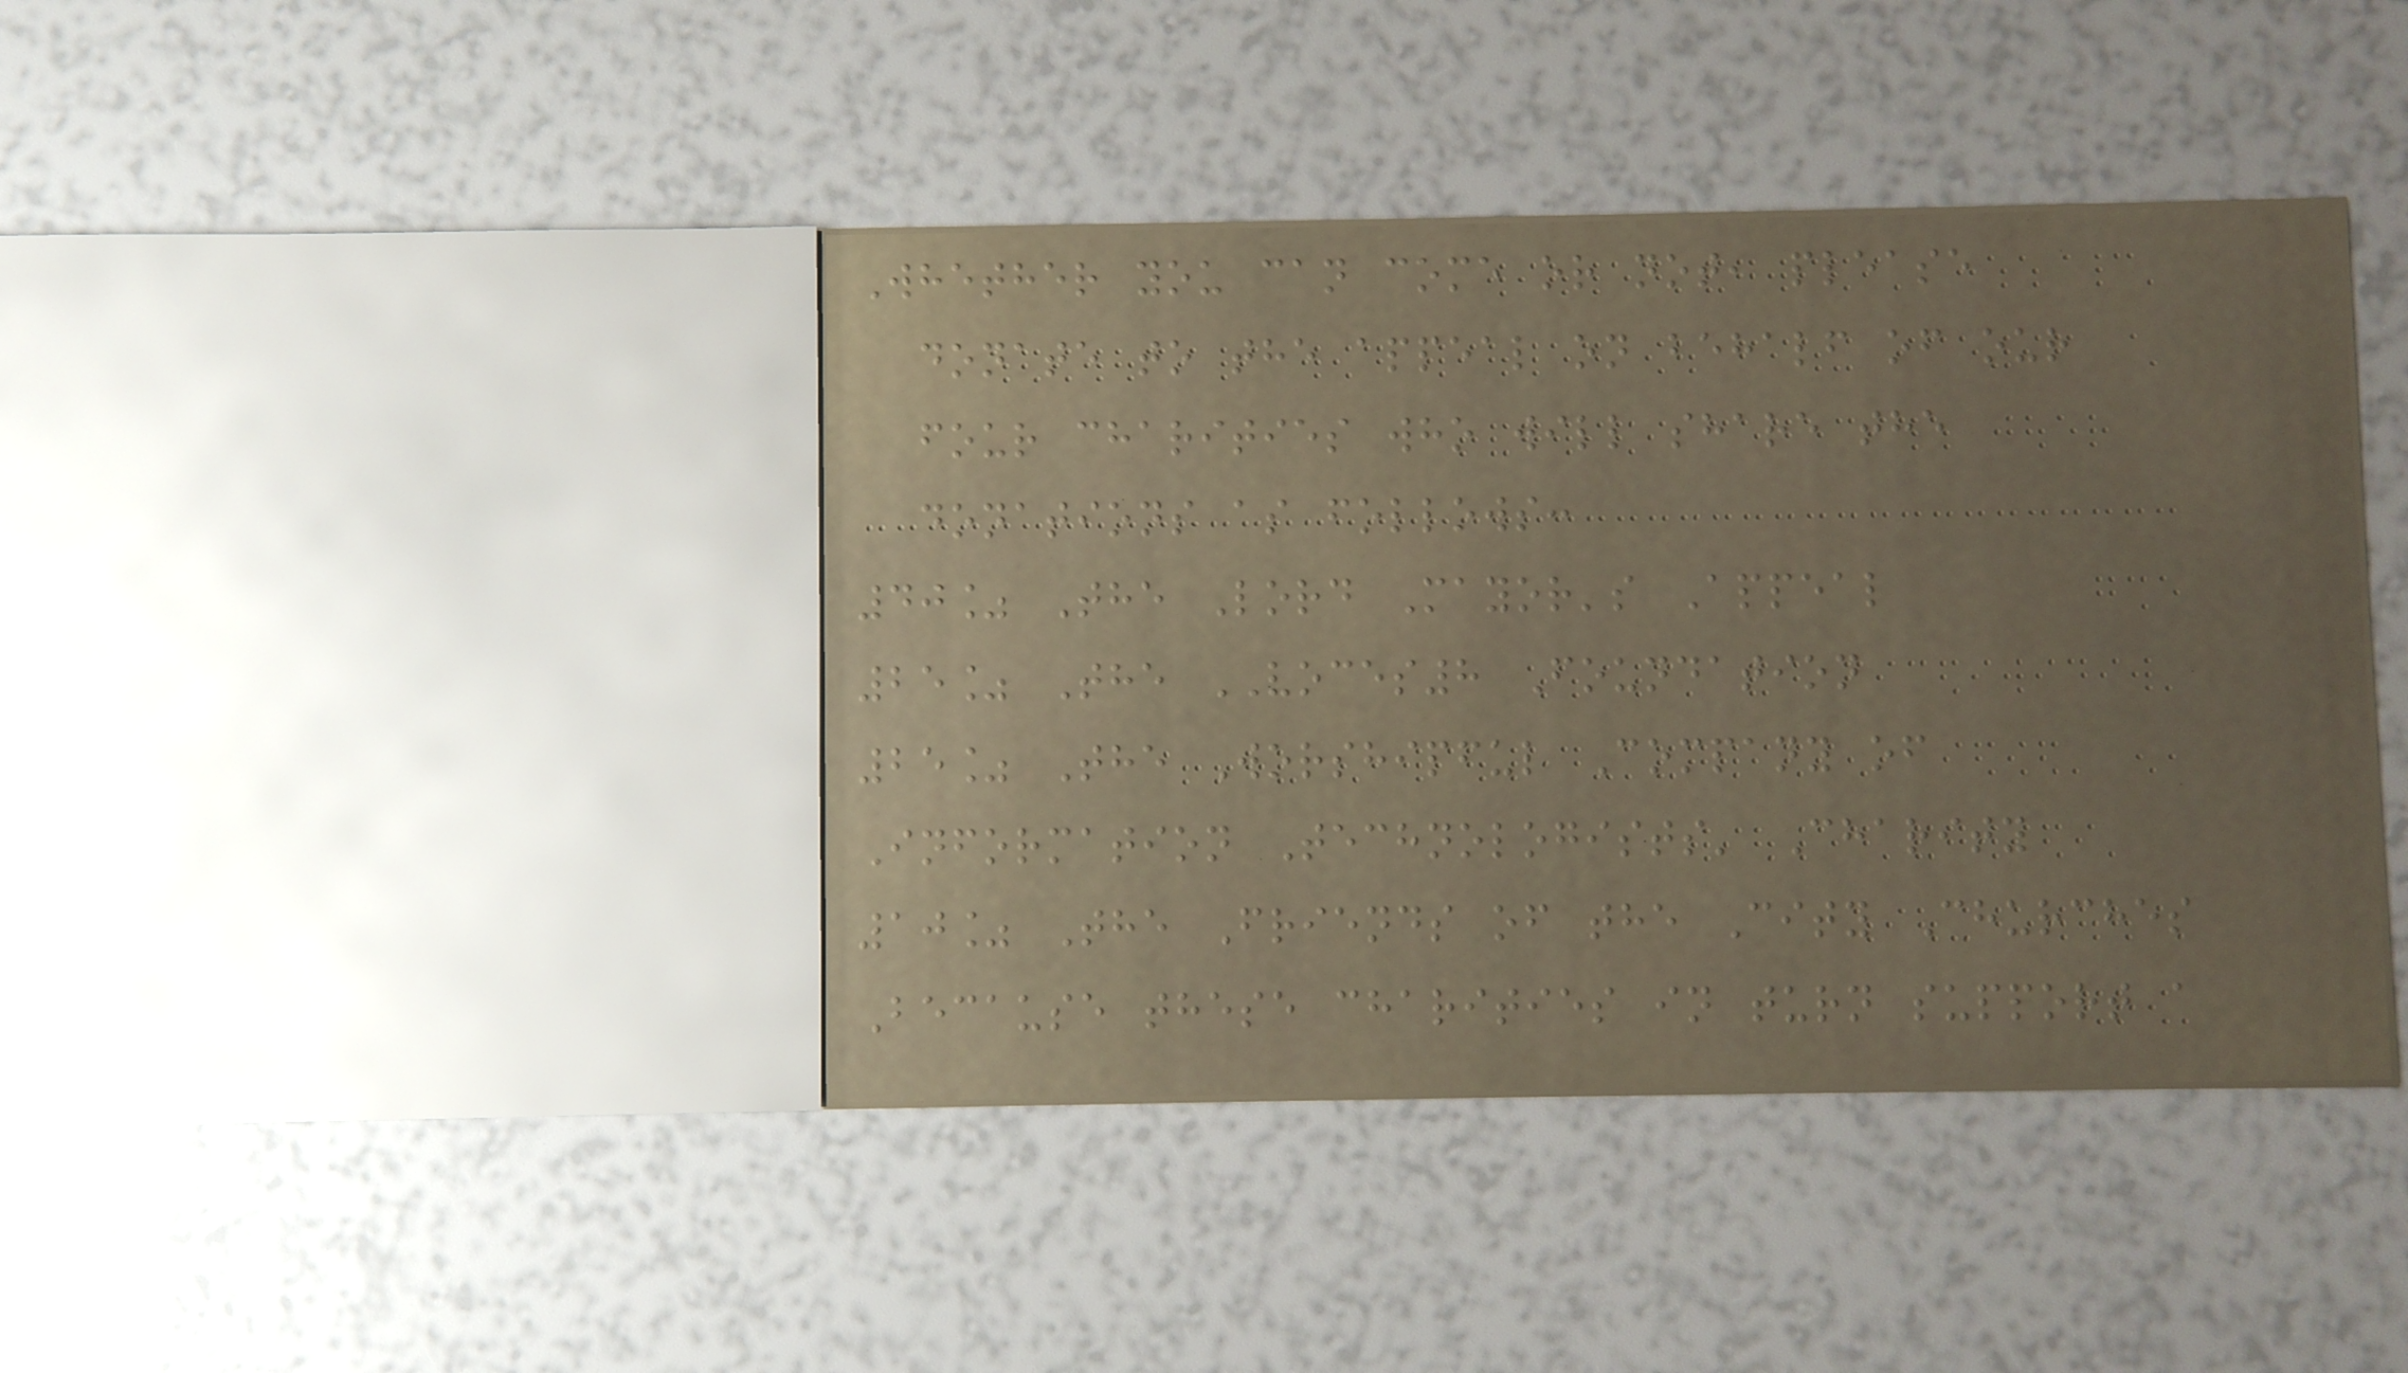Whether you can come or not, please
donate to the appeal on behalf of our
four charities who will share the
donations as follows:
40% The Lord Mayor's Appeal
25% The VOCES8 Foundation
25% The Worshipful Company of
Information Technologists' Charity
10% The Friends of the City Churches
Because these charities in turn support a
